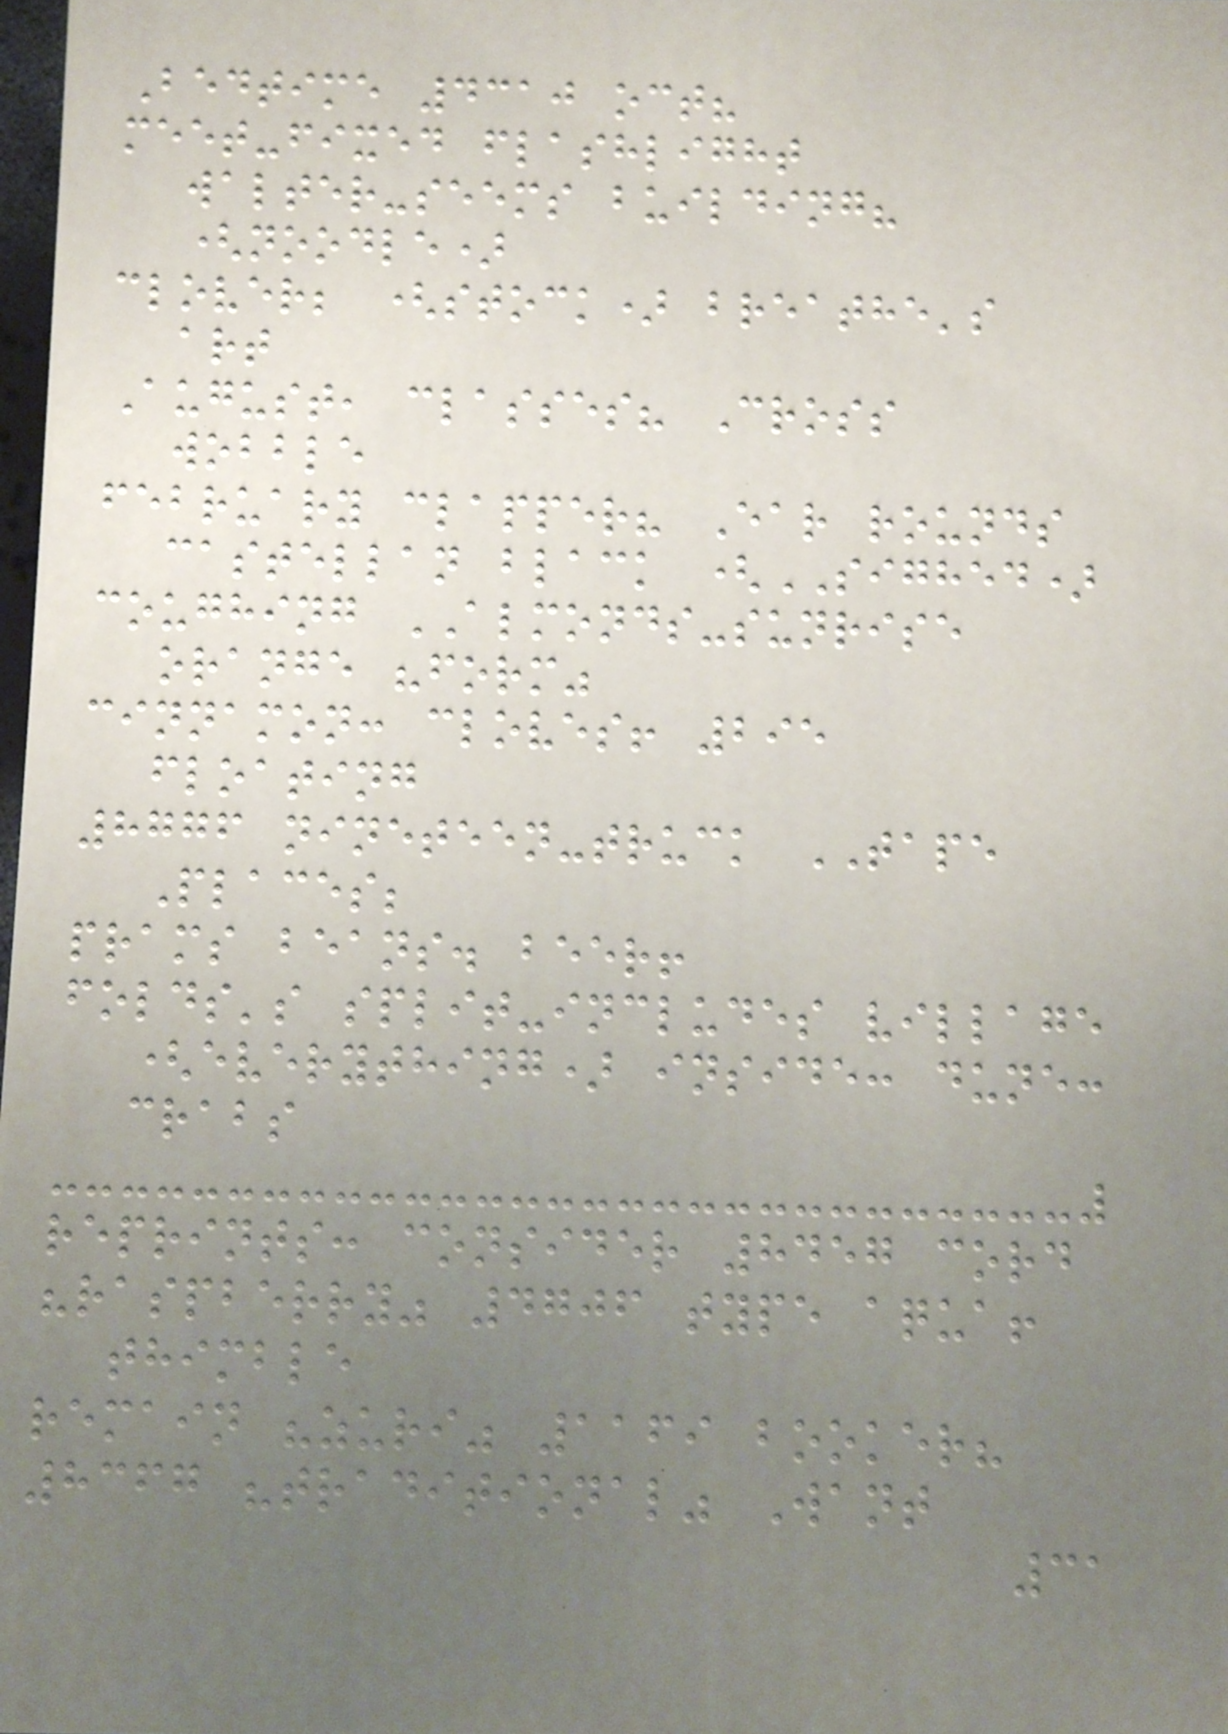Bedtime 4310 oct?
meet-fixed flashlight
walter-seems building?
(noodle)
clover; (stock) breathe's
art
August, classes? Cross
wobble
february clapper? Ear rounds
castellan black (SIGHED)
coughing ALMONDS-sunrise
orange "form"
cinnamon: cloves! 295
floating
8776 nineteen-truck TAPE
Places;
prams beans. beer!
folds's split-includes village
(everything) inside: dune:
crabs
reprints: consider 8457 cord
"raspberry" 4706 type aqua!
thimble
remain "zuri" 1169 booker?
8367 "traditional" Want
31
